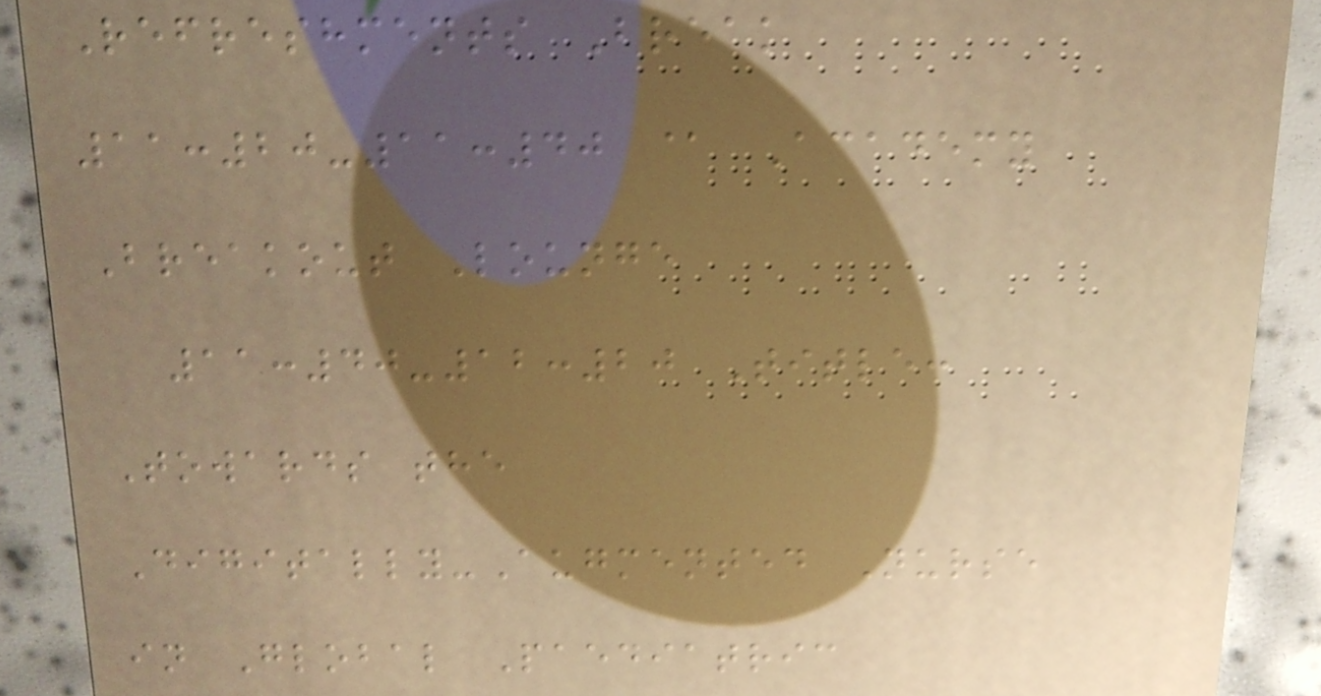Refreshments Break
11:20-11:40 @ Academy
Breakout Lounge
11:40-12:20 Title:
Towards the
Digitally-Augmented Nurse
in Global Paediatric
